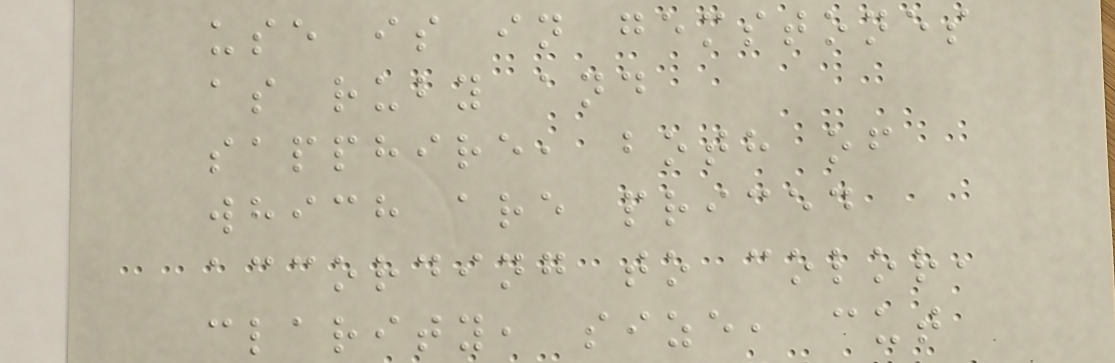use is in gemstones
as ruby and
sapphire, both of
which are priced
according to color,
clarity, size, cut
